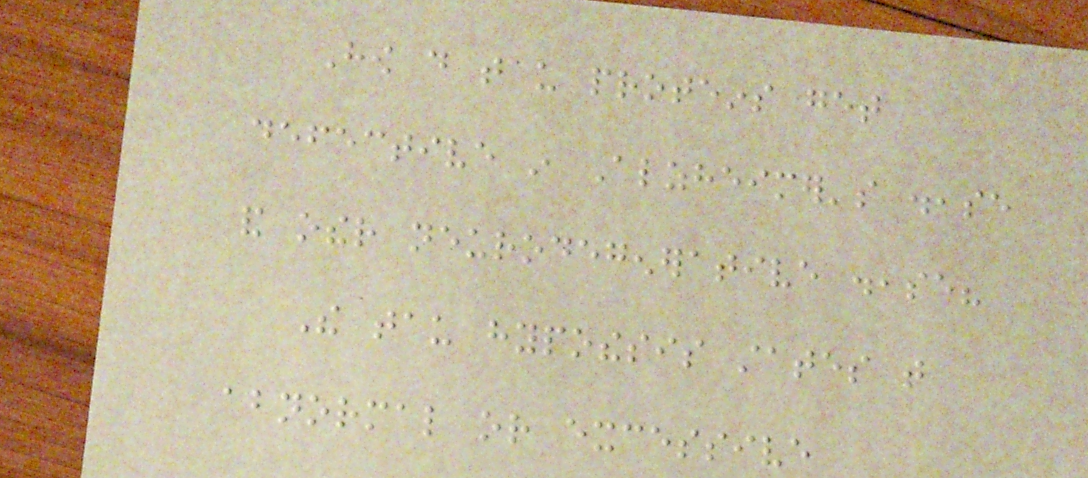How do tau proteins get
defective in Alzheimer's disease
and other neurodegenerative disease?
The tau hypothesis states that
abnormal or excessive
